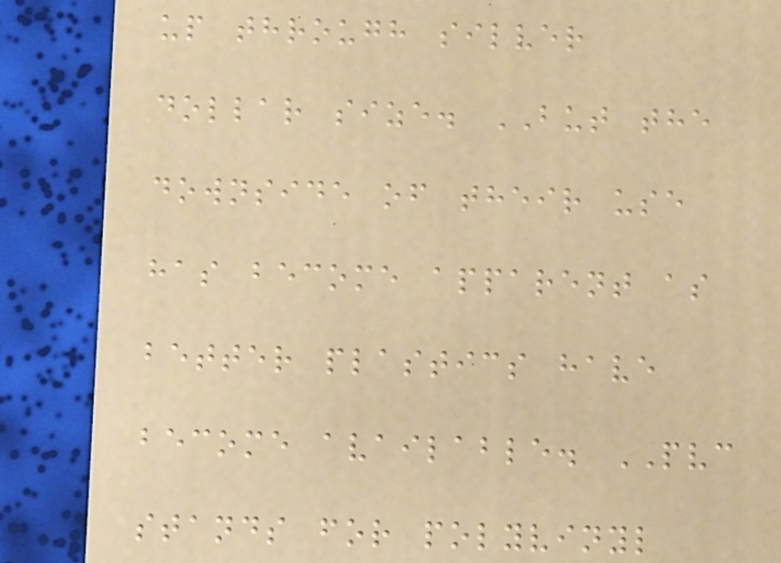up through silver
dollar size. BUT the
downside of their use
has become apparent as
better plastics have
become available. PVC
stands for polyvinyl
